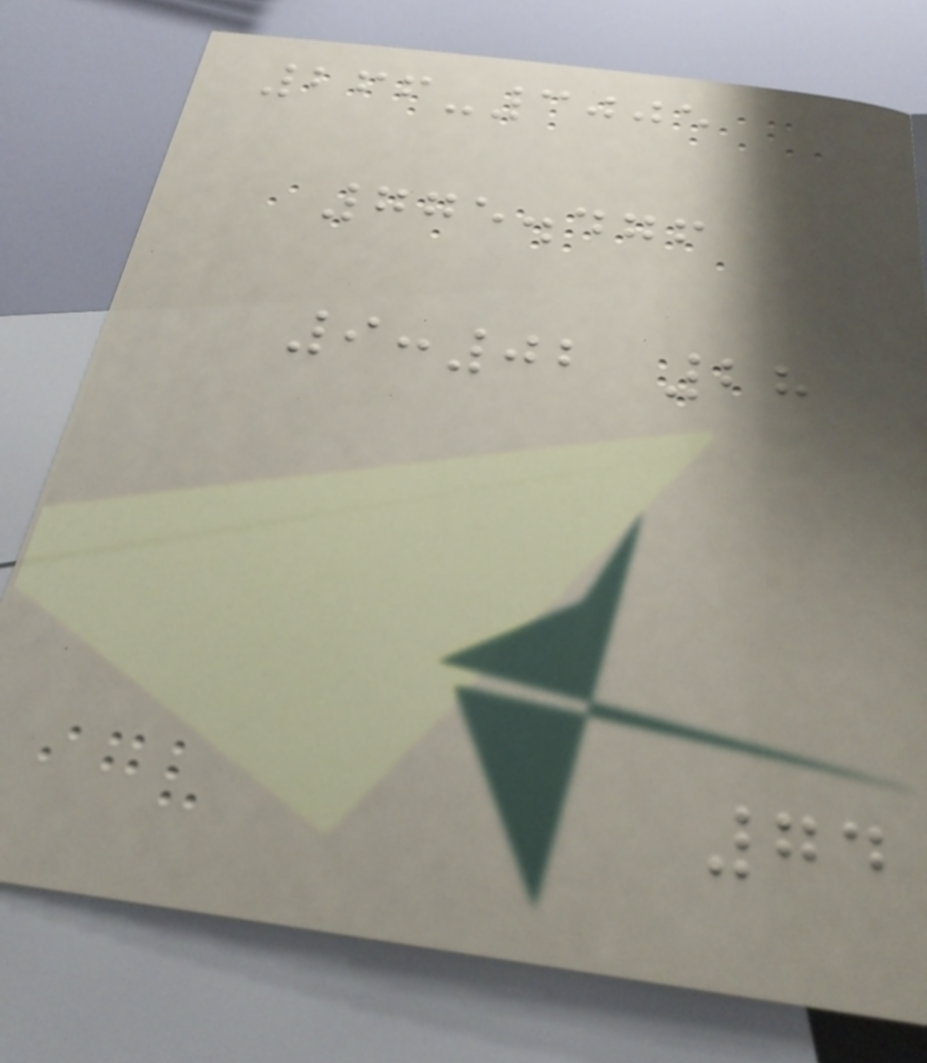266-3005
775.476
9:02 28
74
